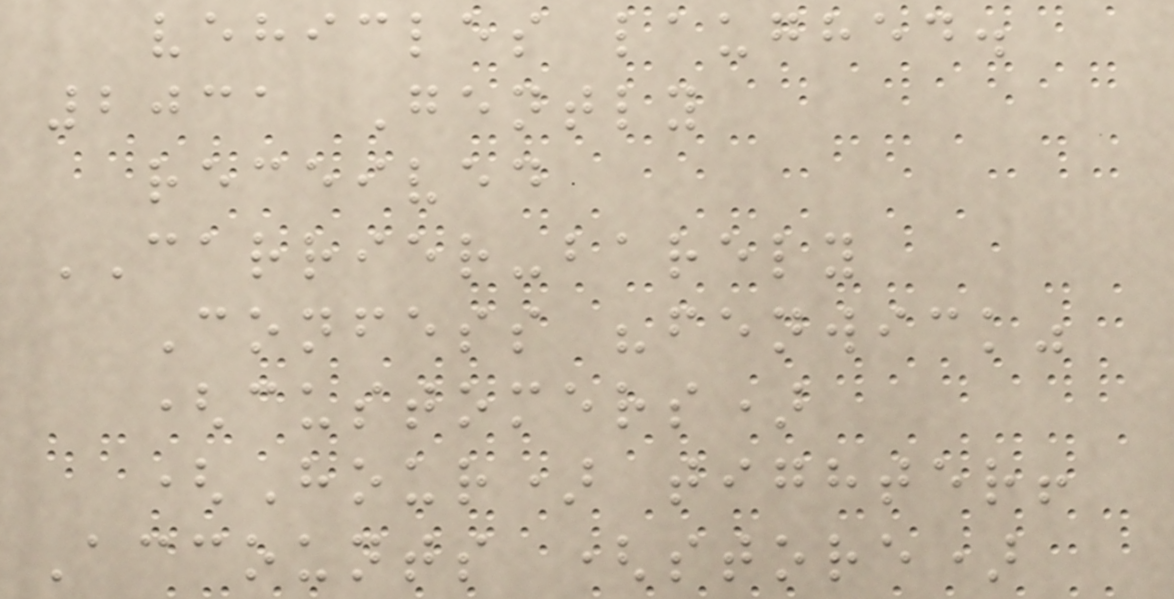vehicles laughed.
2031 Gently
received
CARRIER-barely
Confess "fenwick"
(customers)
(Hour) tighter!
Accounts (store)
